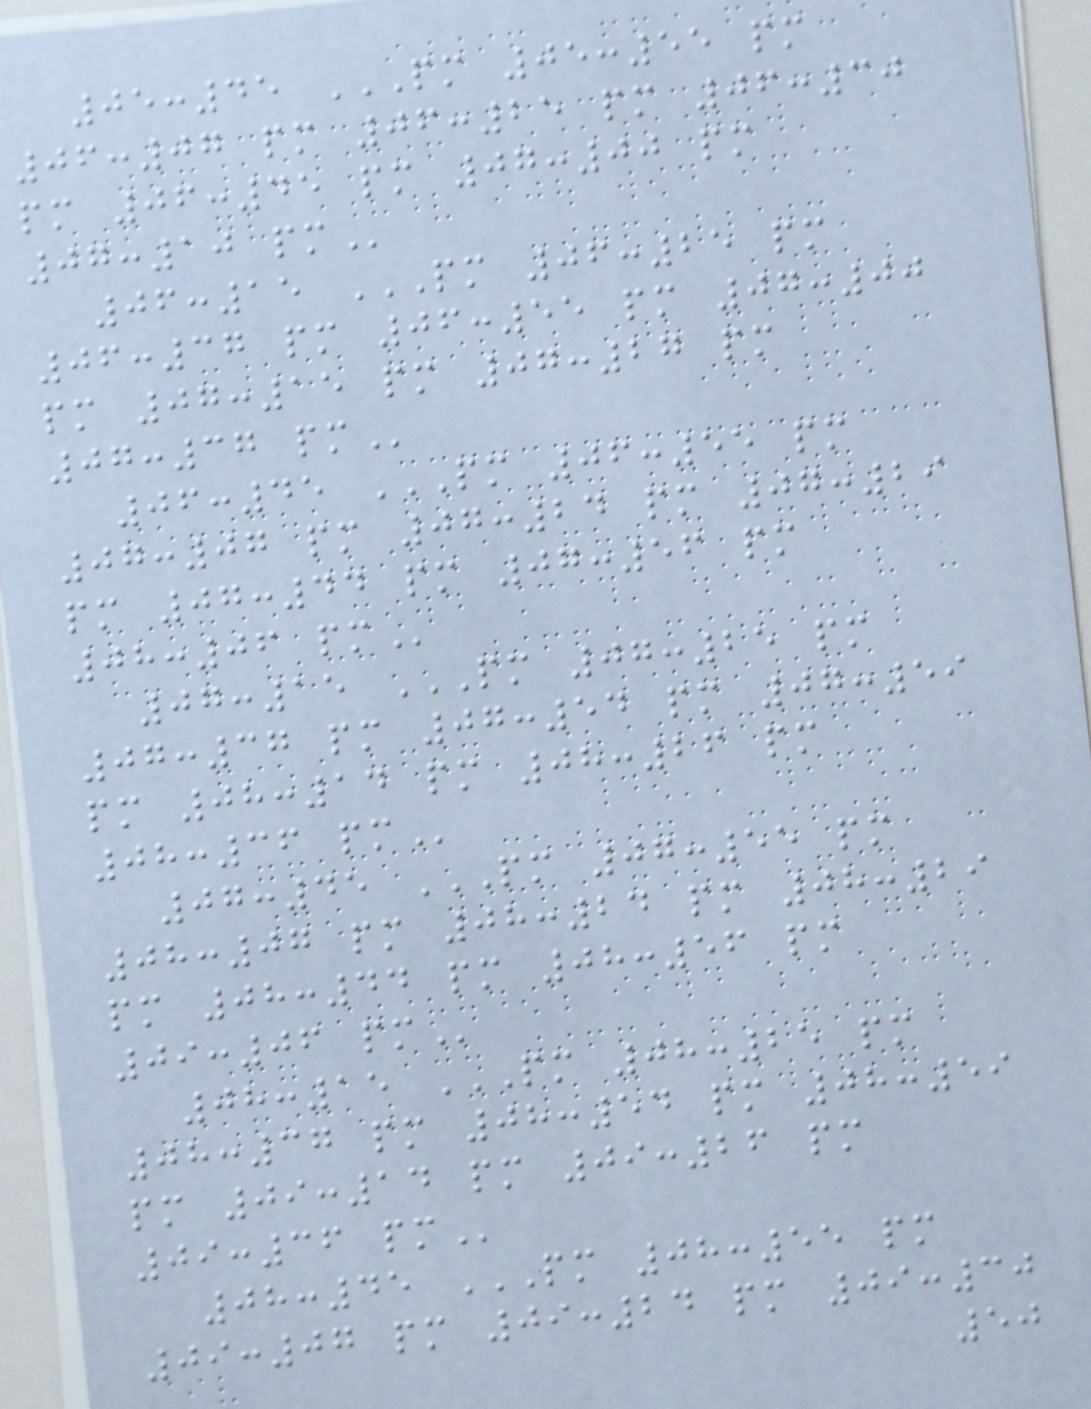05:45 PM 05:55 PM
06:07 PM 06:25 PM 06:30
PM 06:45 PM 07:00 PM
07:10 PM
06:15 PM 06:25 PM
06:37 PM 06:55 PM 07:00
PM 07:15 PM 07:27 PM
07:37 PM
06:45 PM 06:55 PM
07:07 PM 07:24 PM 07:29
PM 07:44 PM 07:56 PM
08:06 PM
07:15 PM 07:25 PM
07:37 PM 07:54 PM 07:59
PM 08:14 PM 08:26 PM
08:36 PM
07:45 PM 07:55 PM
08:07 PM 08:24 PM 08:29
PM 08:44 PM 08:56 PM
09:06 PM
08:15 PM 08:25 PM
08:37 PM 08:54 PM 08:59
PM 09:14 PM 09:26 PM
09:36 PM
08:45 PM 08:55 PM
09:07 PM 09:24 PM 09:30
50
